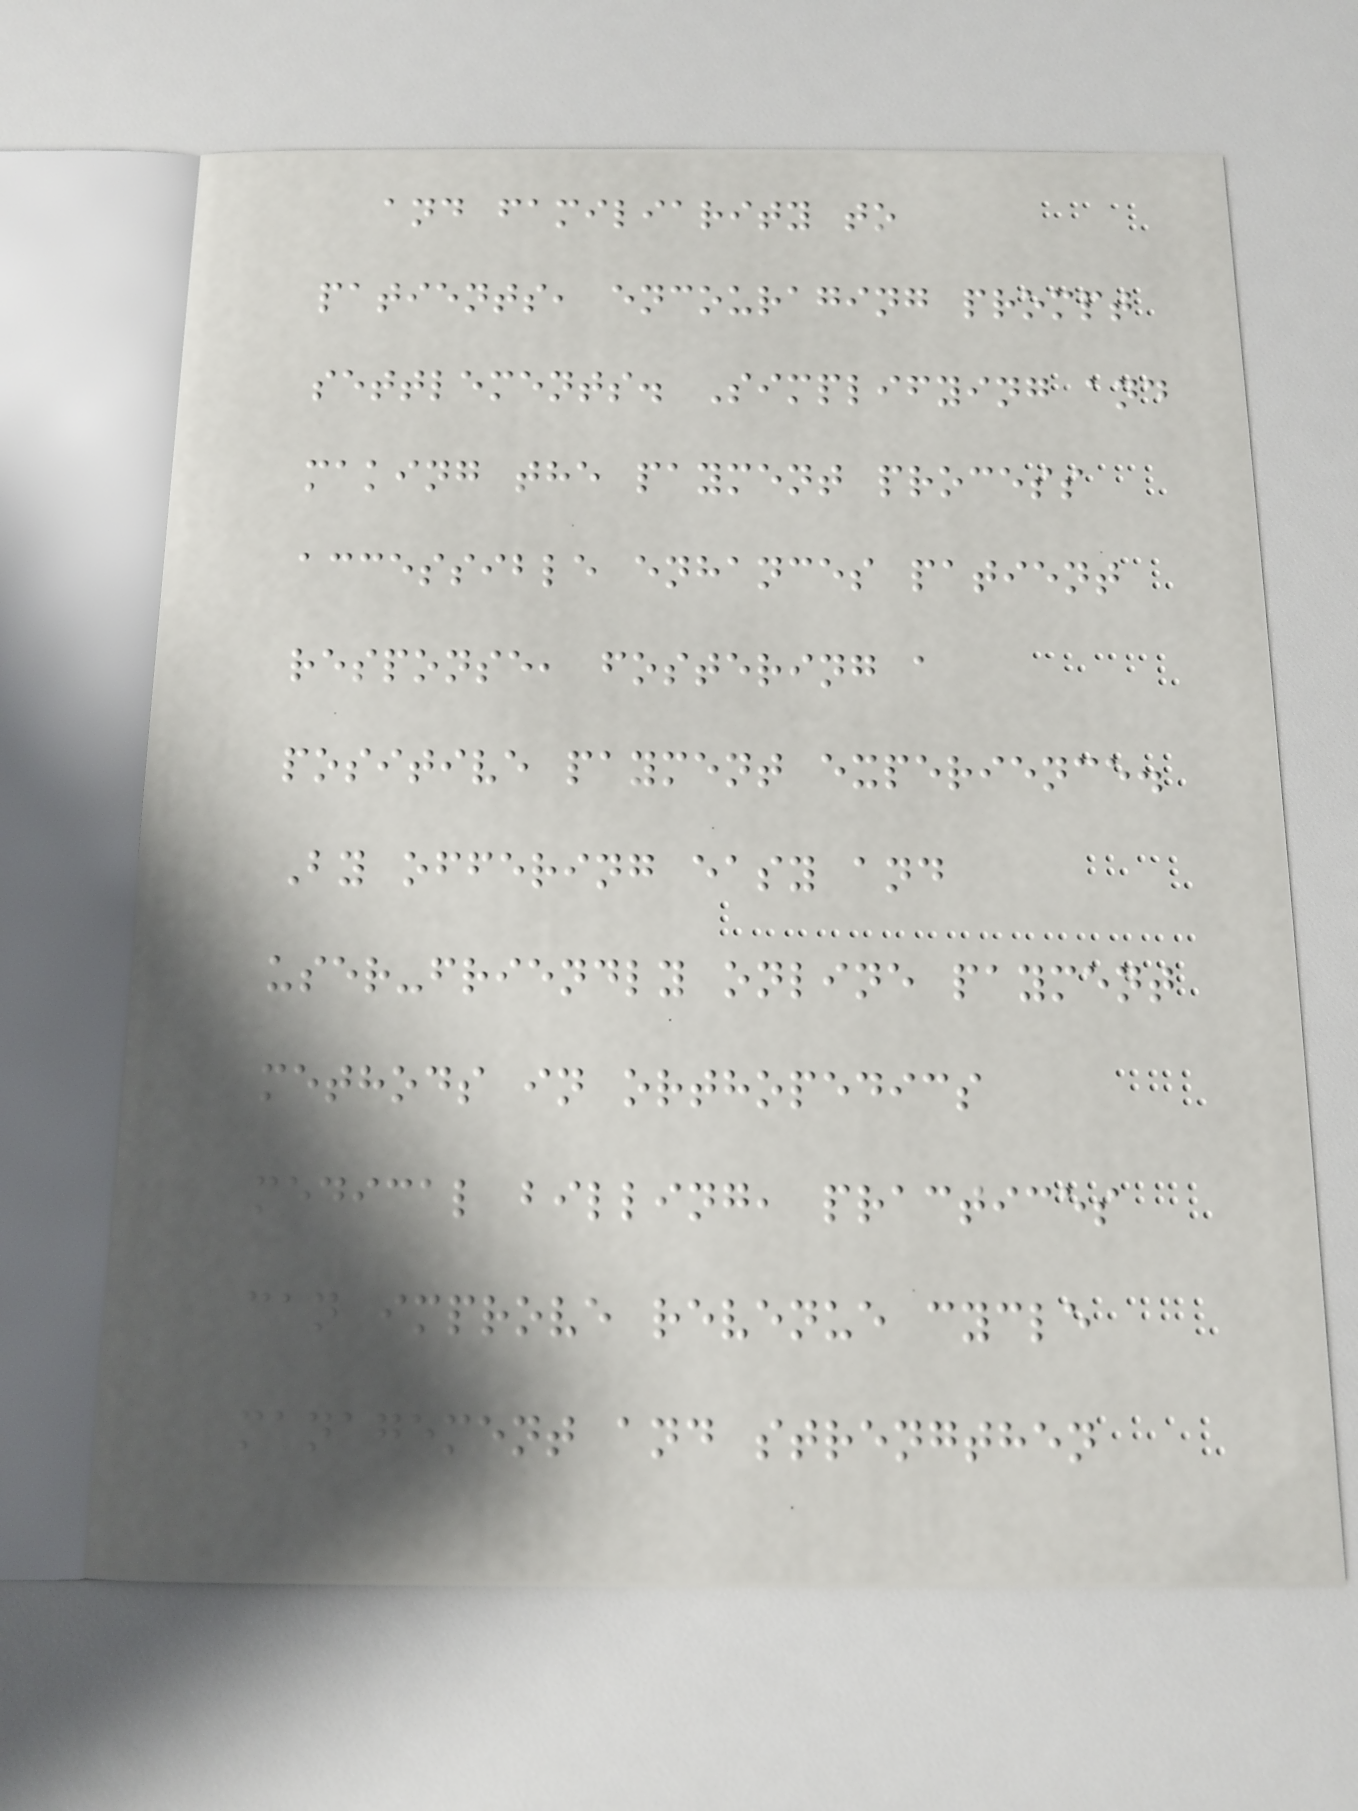and familiarity to
patients, encouraging prompt
settlements. Simplifying and
making the payment process
accessible enhances patient
response, fostering a
positive payment experience.
By offering easy and
user-friendly online payment
methods in orthopedics
medical billing, practices
can improve revenue cycle
management and strengthen
